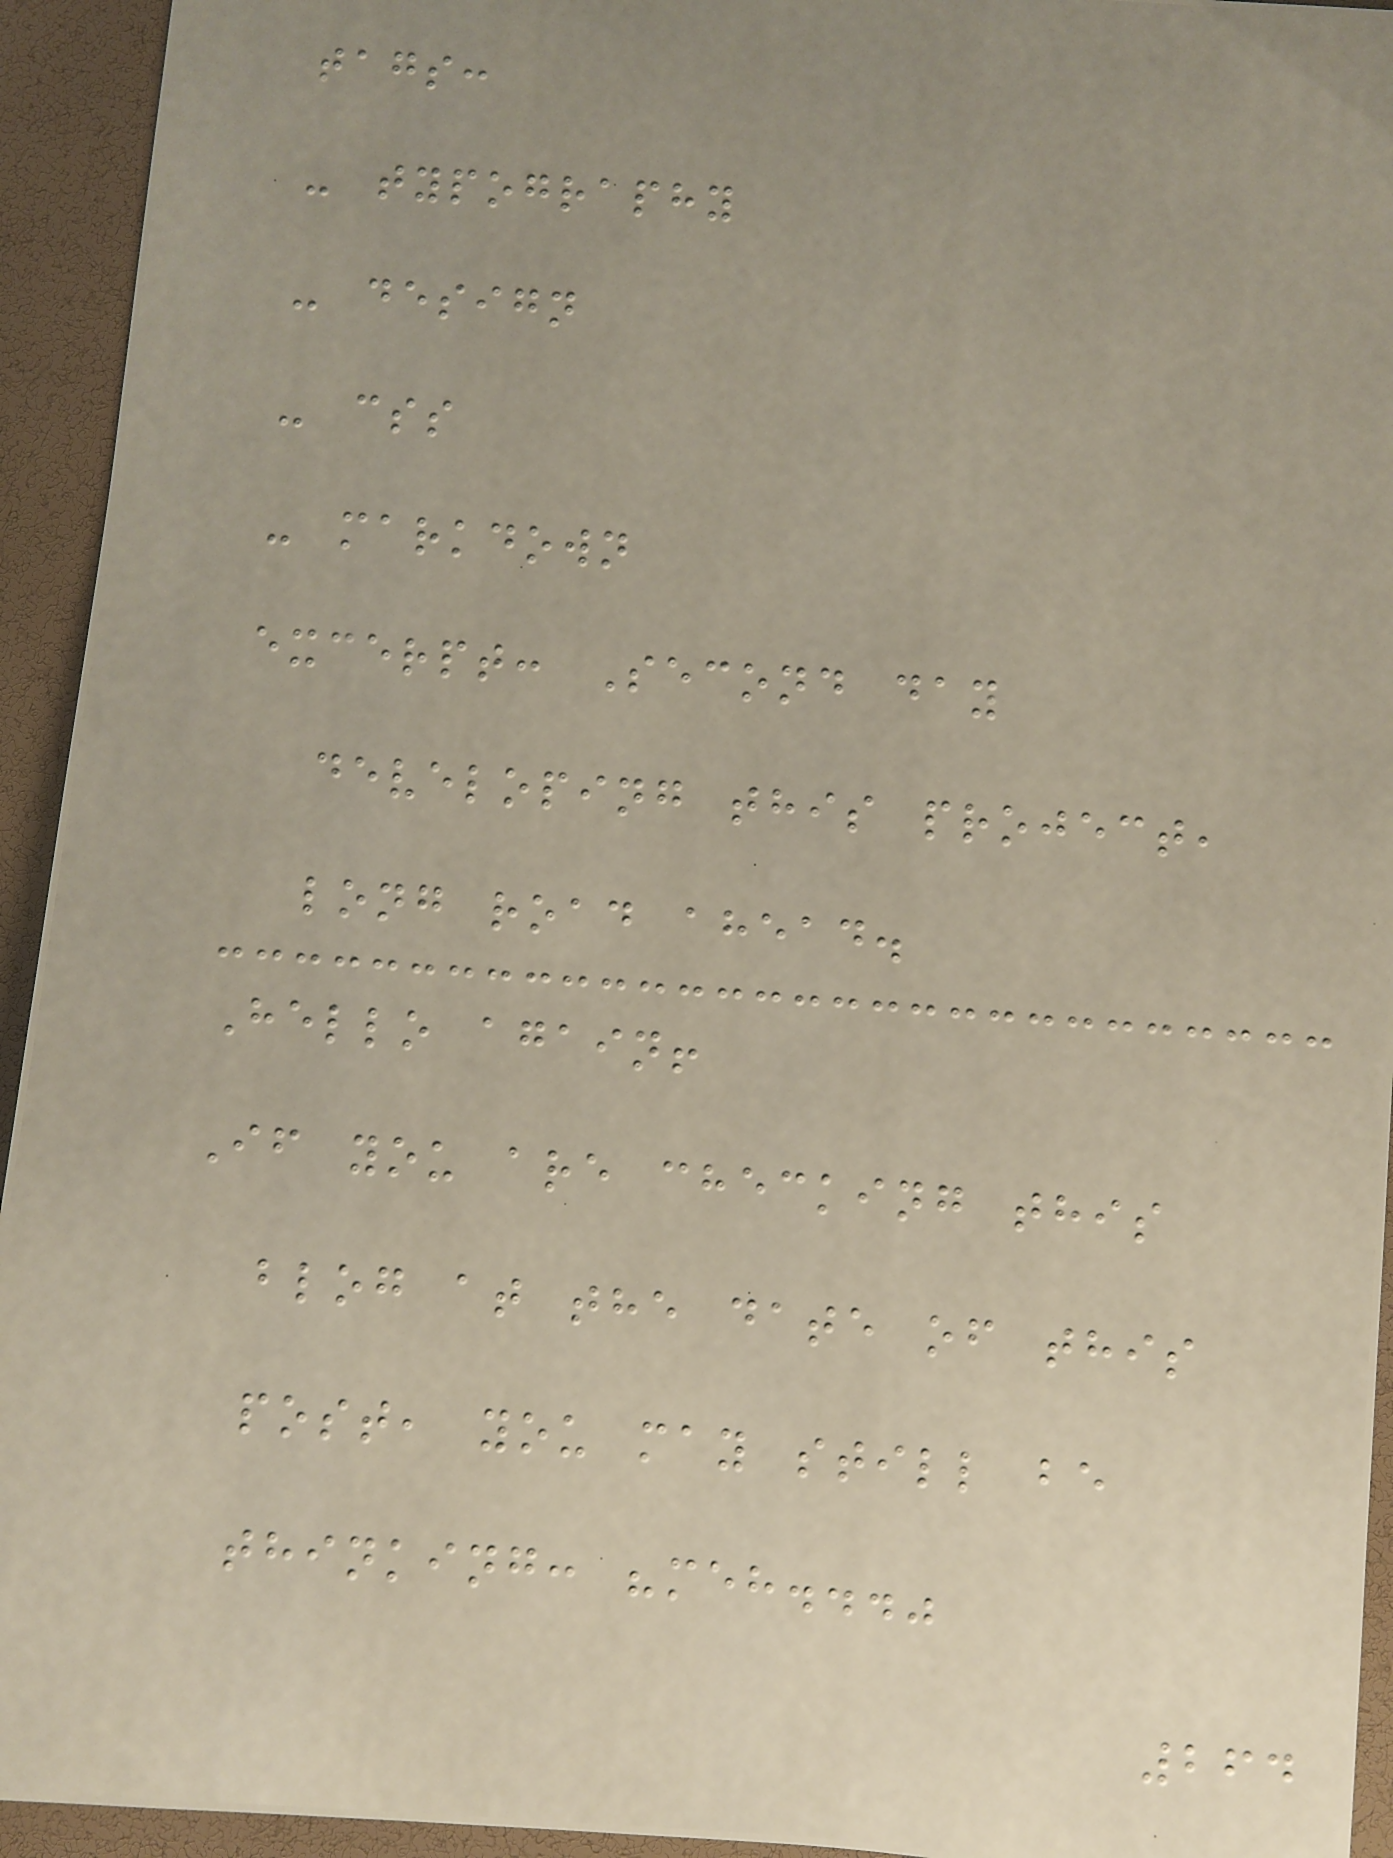tags:
- typography
- design
- css
- markdown
excerpt: Second day
developing this project,
long road ahead.
Hello again!
If you are checking this
blog at the date of this
post, you may still be
thinking: "meh..."
264
